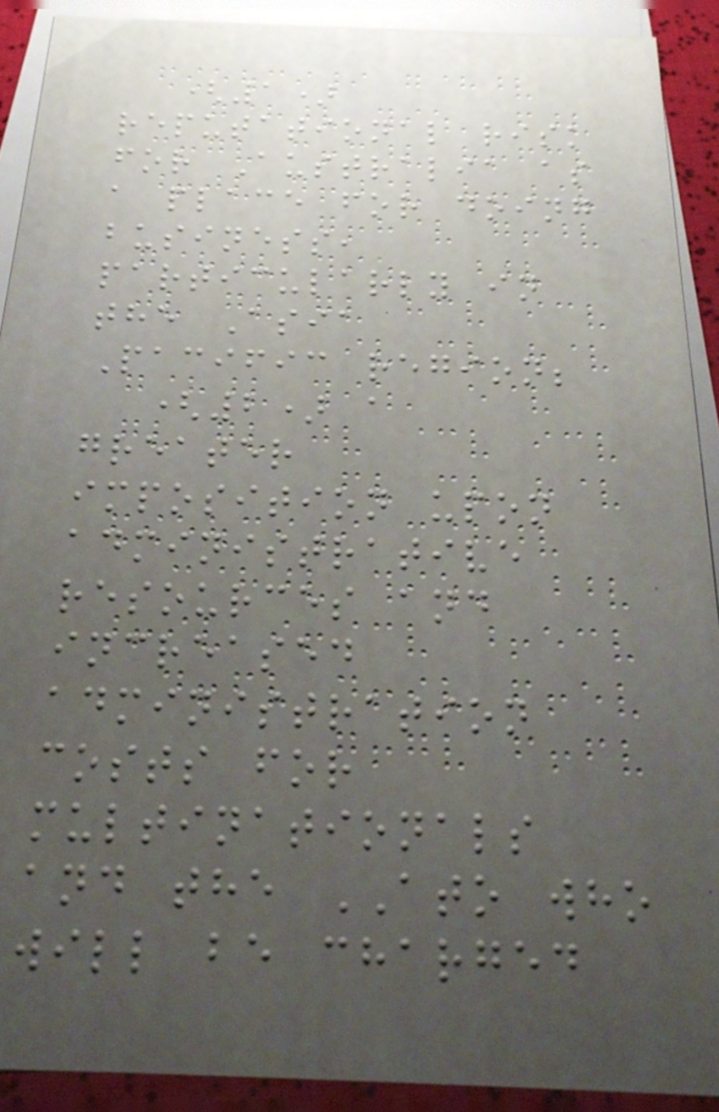(1)
reputational risk
for Australia as
a place for doing
business,
particularly in
the Asia
Pacific region;
(2) a
greater
imposition upon
administrative
resources and
increased
administration
costs for
multinationals
and the ATO who
will be charged
